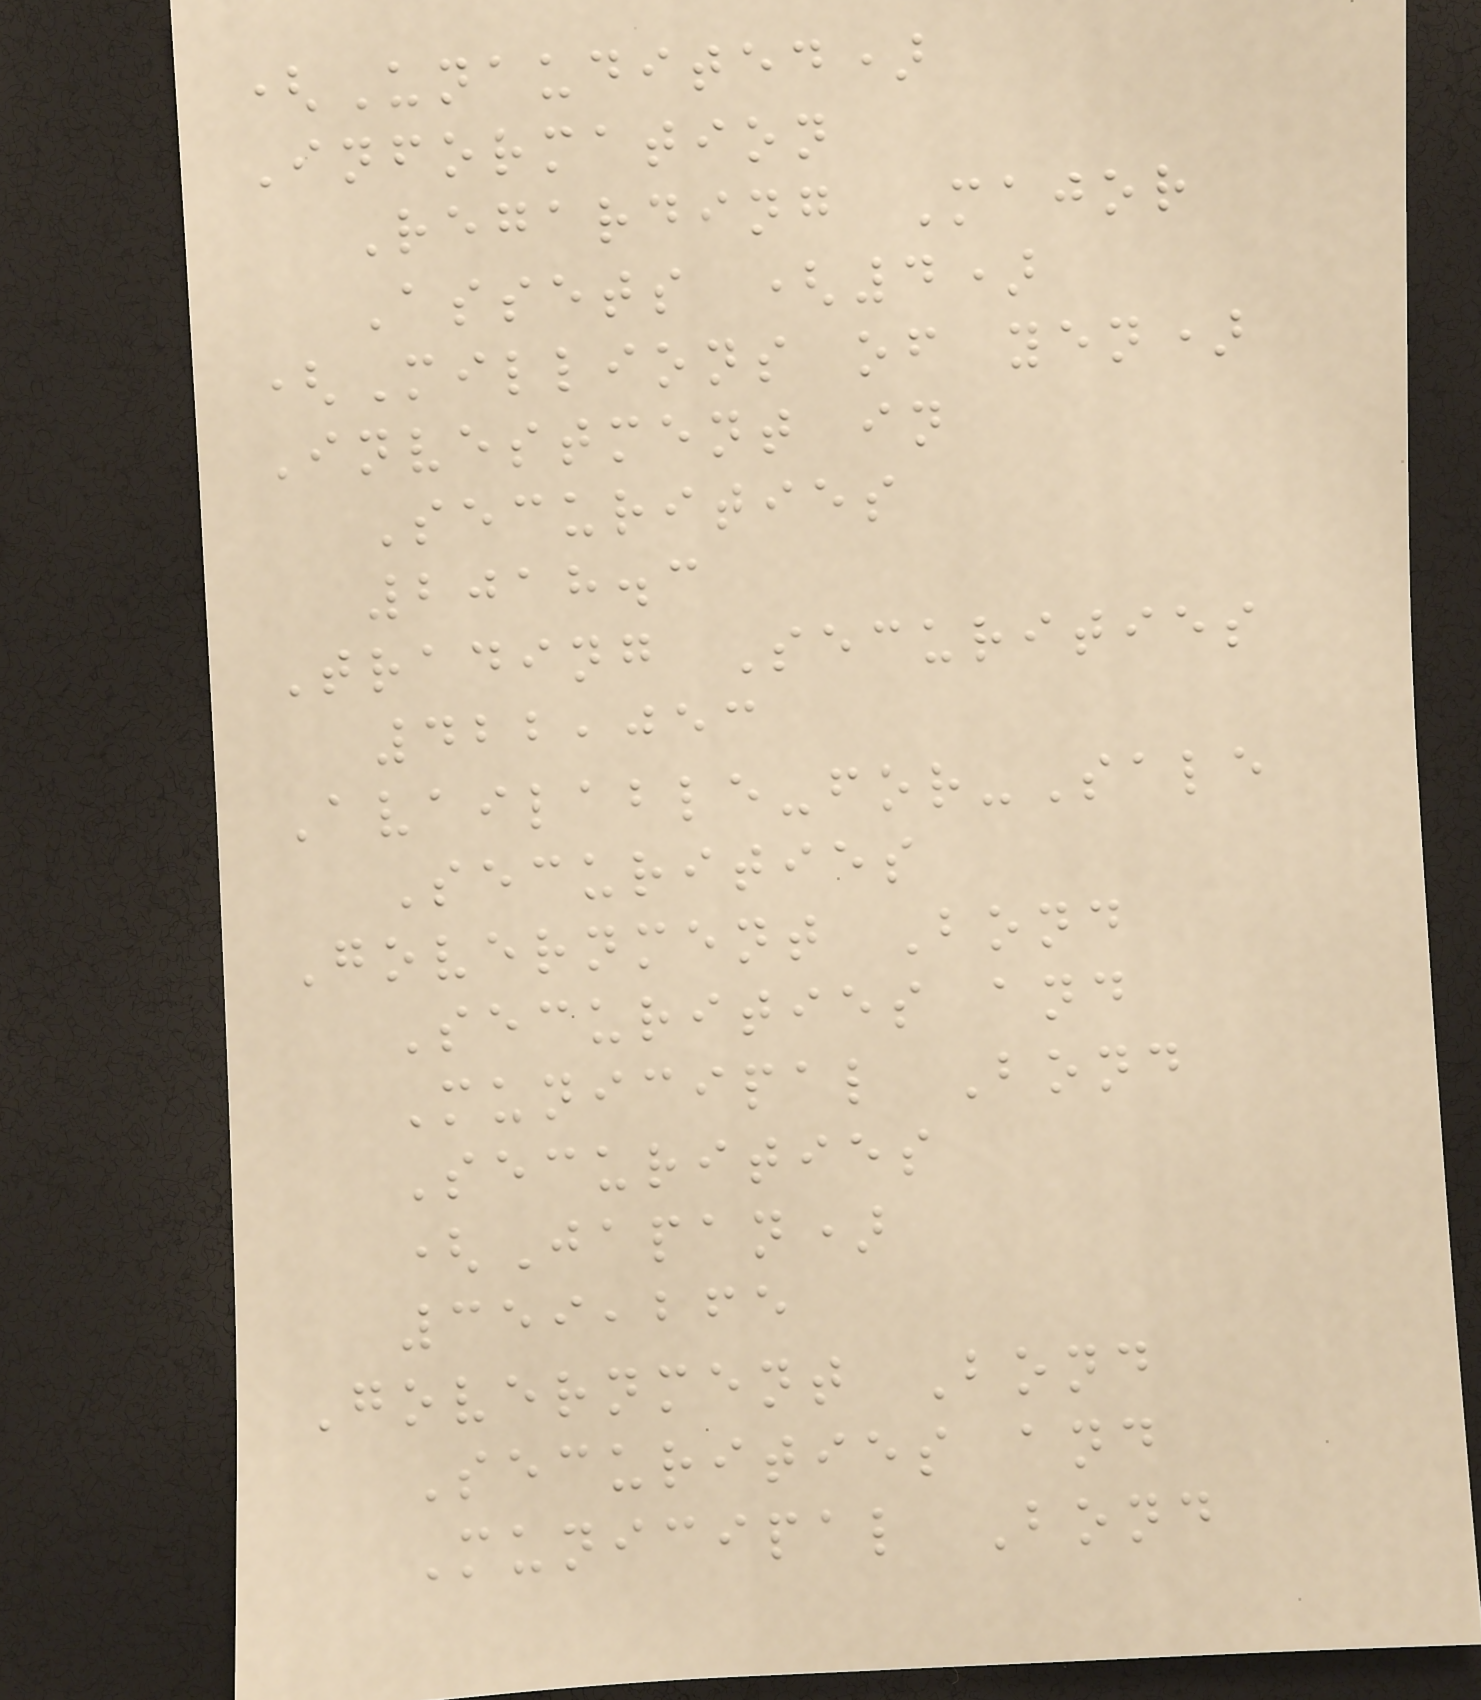(Unaudited)
Information
Regarding Major
Assets (4)
(Millions of yen)
Investment in
Securities
2018.3
Trading Securities
422,053
Available-for-Sale
Securities
Government Bond
Securities and
Municipal Bond
Securities
(Japan)
359,265
Government Bond
Securities and
Municipal Bond
